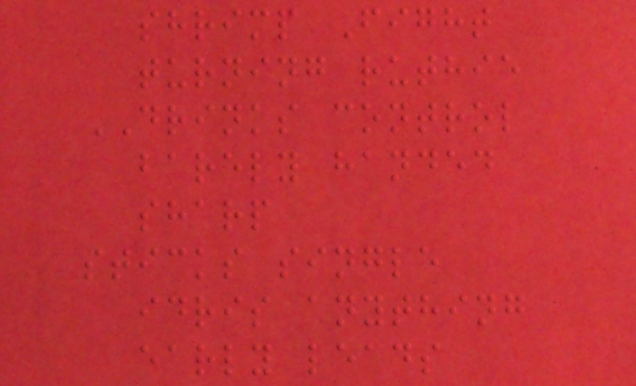shrimp Fight
turning ruthie
DRINKS control
barely handed
sharp
sticks single
idris anything
early leads
